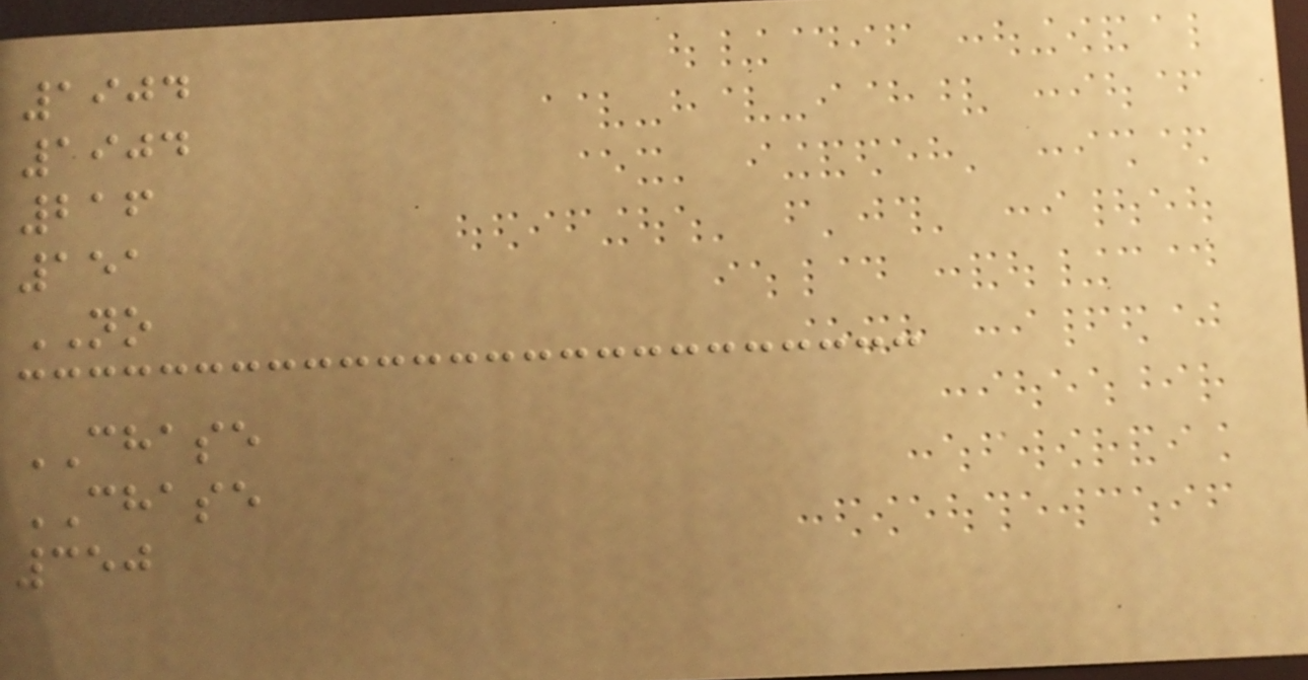1904
1904
216
151
NO
CHASE
CHASE
350
